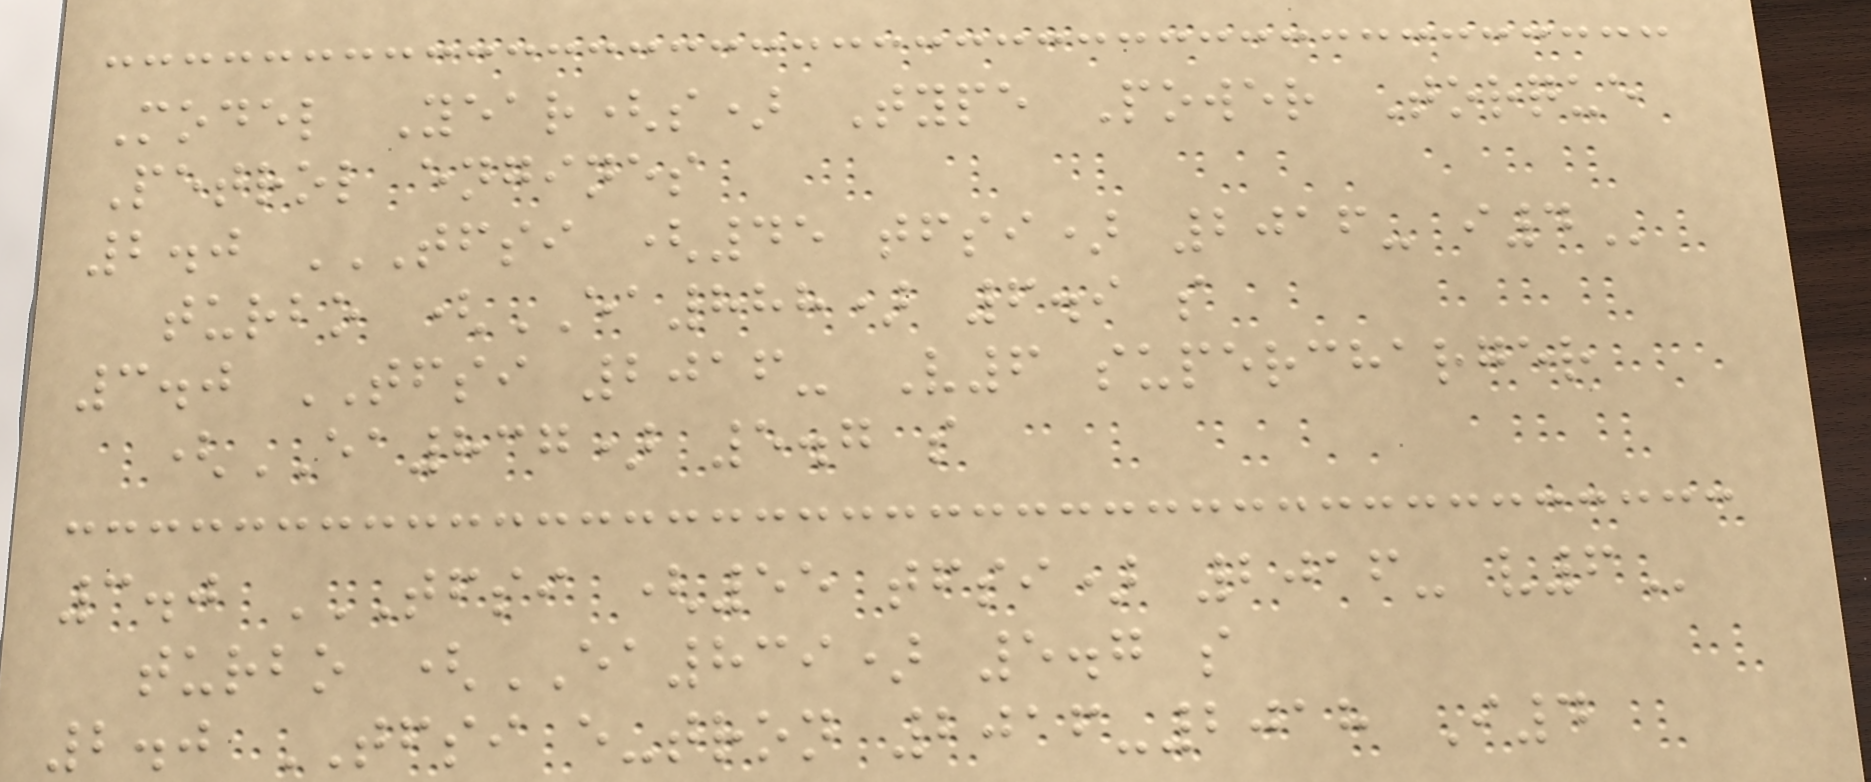Model Year(s) Type Power Torque
Petrol engines
2.0 TFSI (45 TFSI) 2016- I4
turbo (EA888) 6.9 s
3.0 TFSI 2016- V6 supercharger
(EA837) 5.7 s
3.0 TFSI (55 TFSI) 2016- V6
turbo (EA839) 5.7 s
2.0 TFSI e-tron 2016-2018 I4
